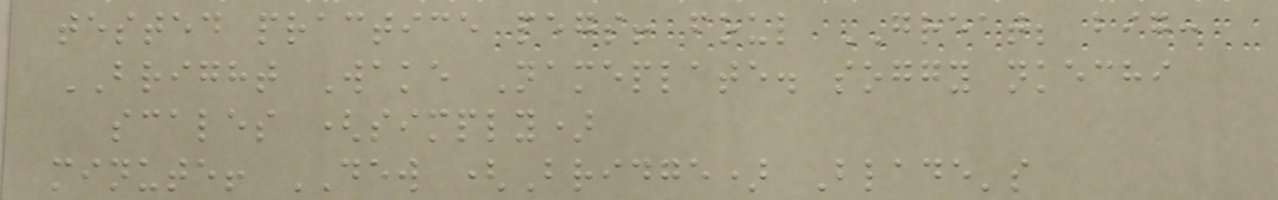tested practice pegs! foul GREAT; big:
BRIGHT Wake Nameplate. soggy nkechi
scales (simply)
minute! DEW (Bridge) Blade's
